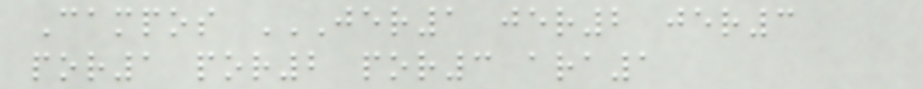Campos JER1 JER2 JER3
POR1 POR2 POR3 ARA1
